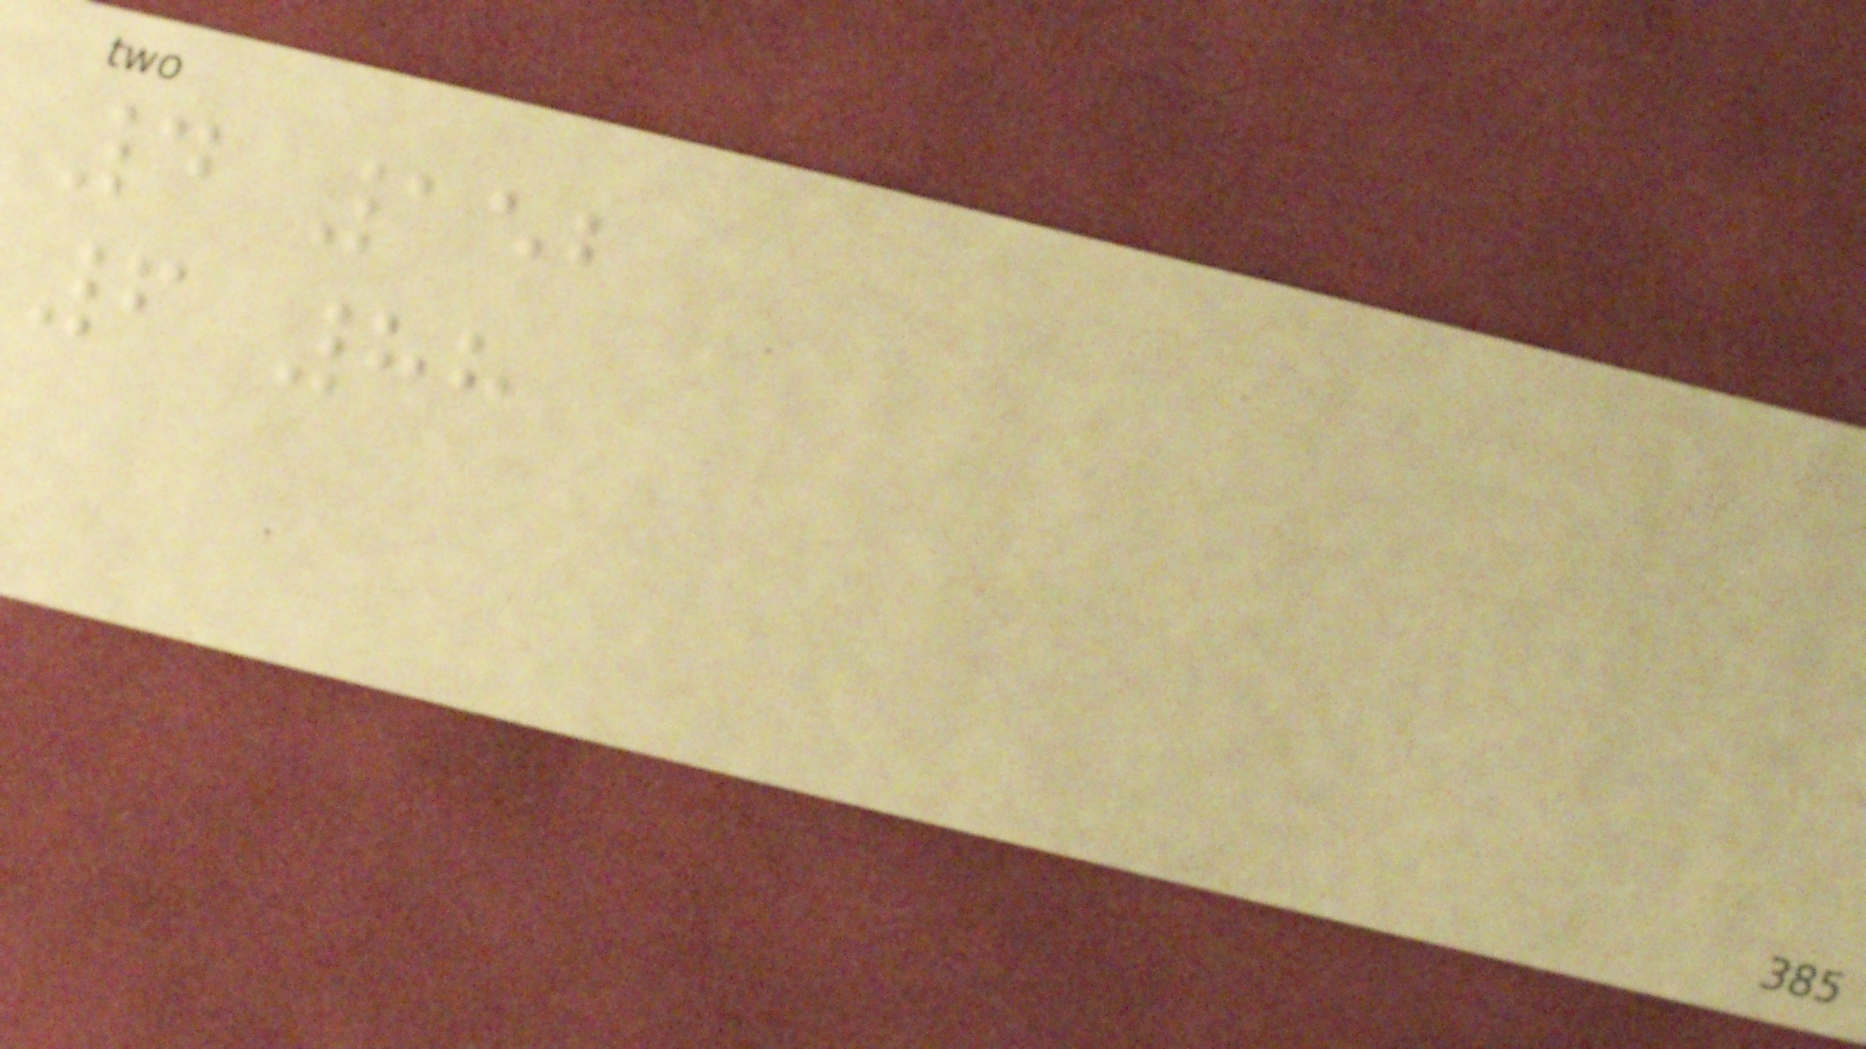4 152
6 88
